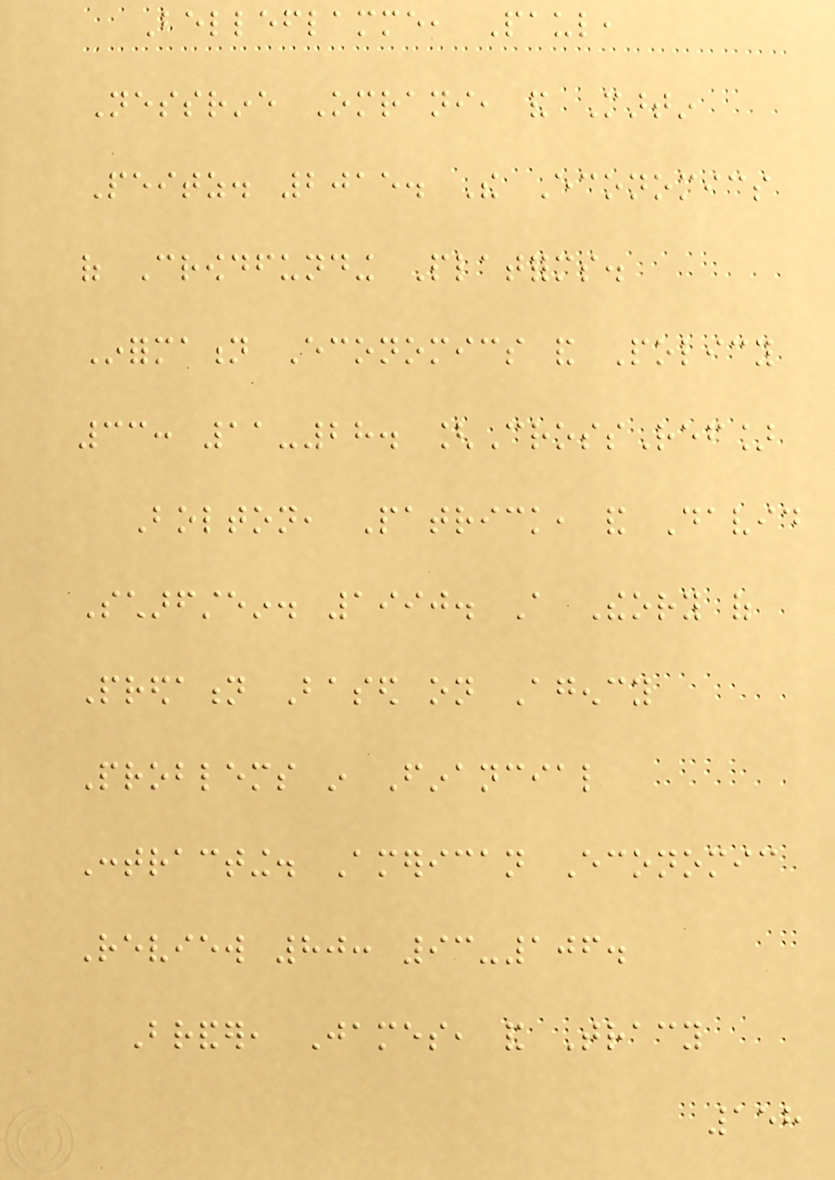Belleflamme, Paul,
Nessrine Omrani, and Martin
Peitz. 2015. The Economics
of Crowdfunding Platforms.
Information Economics and Policy
33: 11-28. [CrossRef]
Bolton, Patrick, and David
Scharfstein. 1990. A Theory of
Predation Based on Agency
Problems in Financial
Contracting. American Economic
Review 80: 93-106.
Brander, James, and Tracy
158
